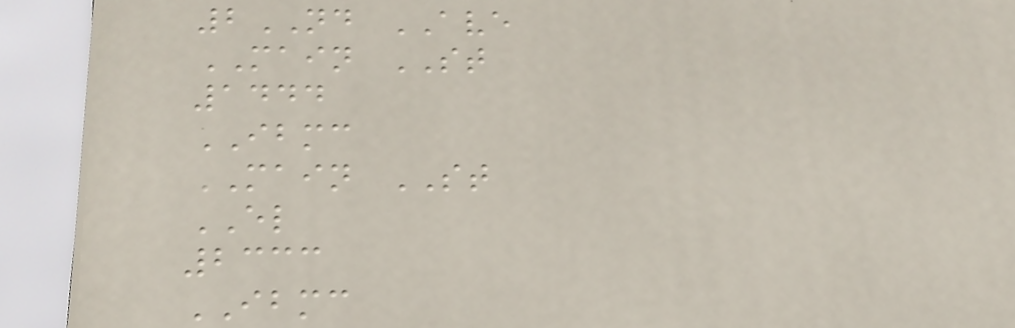2ND AVE
MAIN ST
1444
IBMC
MAIN ST
EL
2333
IBMC
